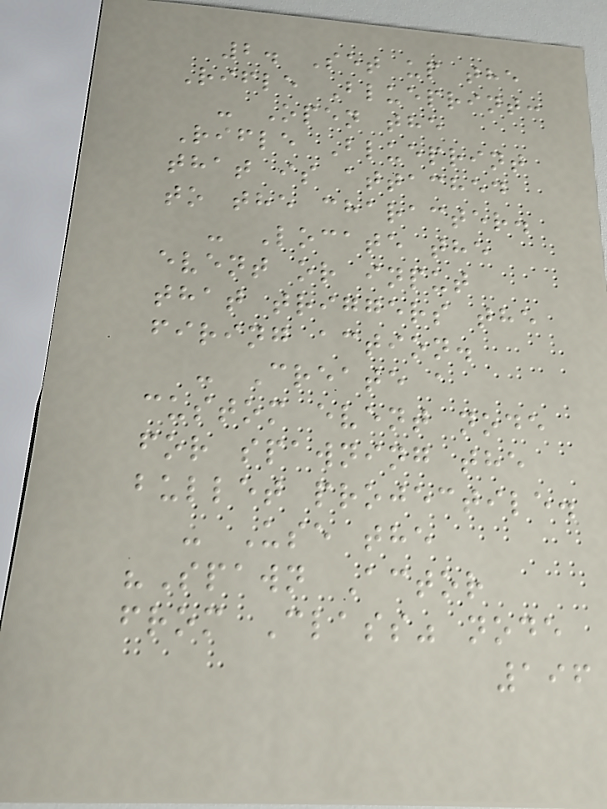2. Set up the
Rifle Blueprint:
- Open the
Rifle Blueprint
that is attached
to the character.
- Locate the
event or input
that triggers the
firing action.
- Create a
custom event node
for spawning the
bullet projectile.
- Use the
"Spawn Actor
from Class" node
196
